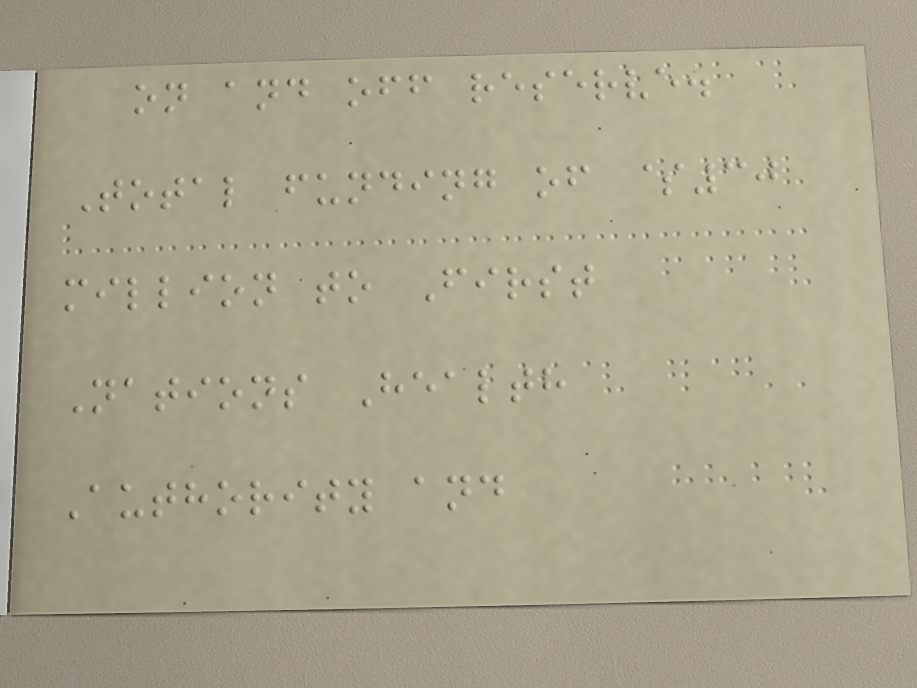on and off reserve.
Total funding of $30
million to First
Nations Health
Authority and
